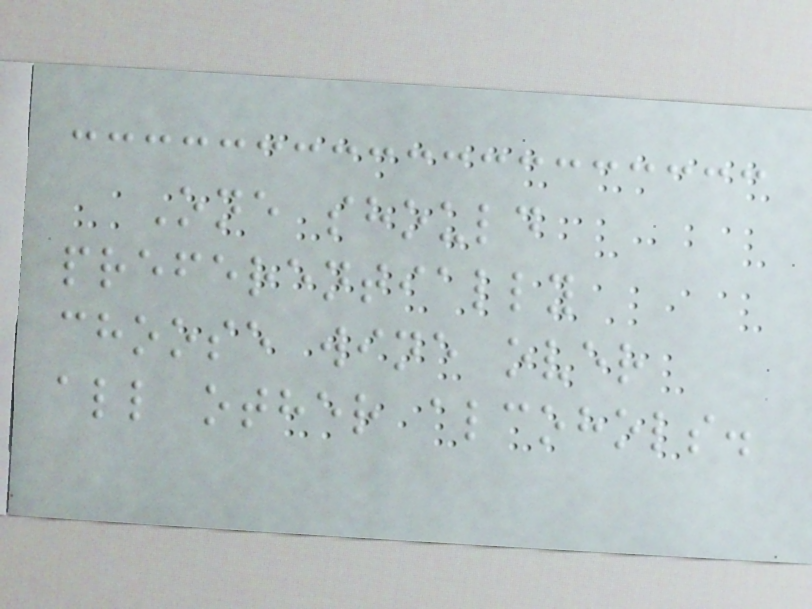One should
preferentially
choose wine over
all other alcohols.
